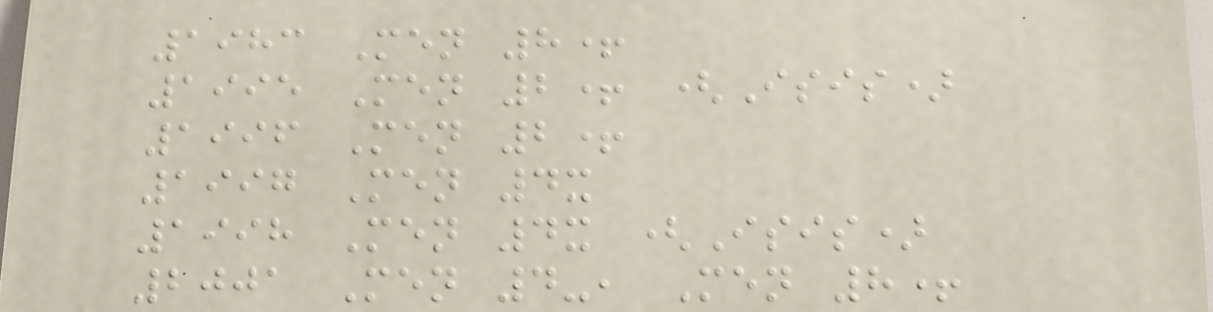1983 Men 8+
1995 Men 2+ (Isis)
1996 Men 2+
1997 Men 4x
1998 Men 4x (Isis)
2001 Men 4-, Men 8+
